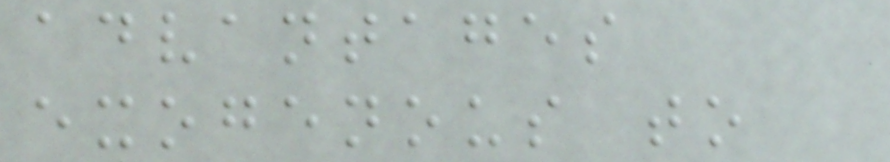advantages
exogenous to
